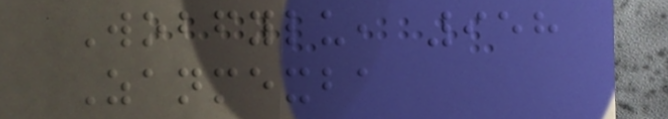Wobfylu, 958
Zanmexba
